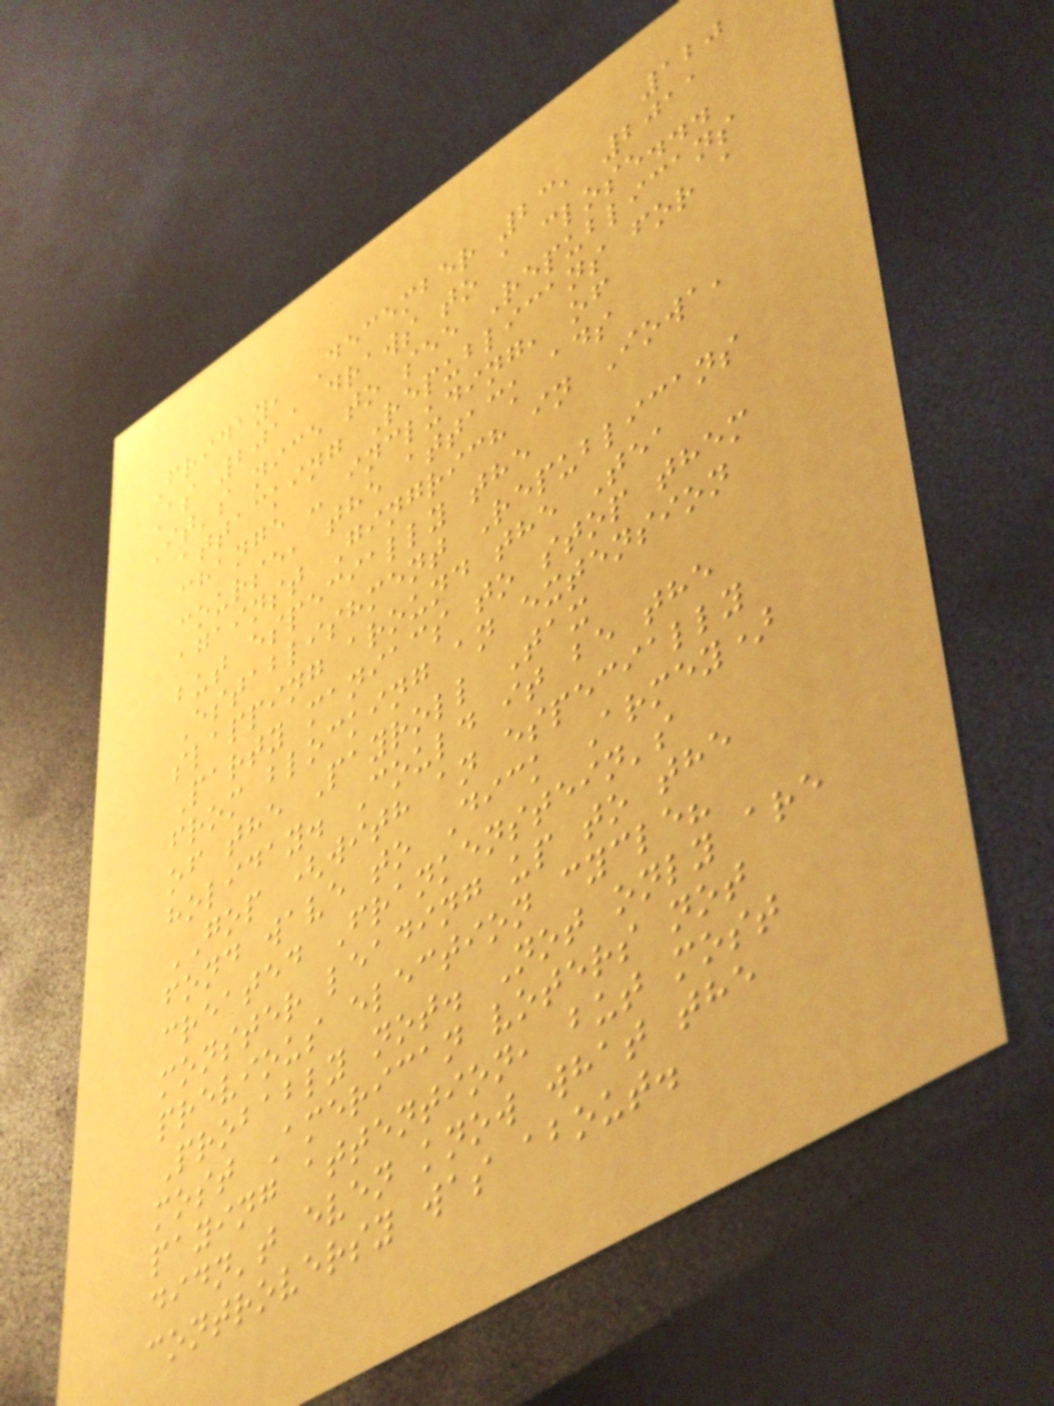120
Friday, December 23, 2011
As 2011 draws to a close...
It's nice to see Republicans
attacking Republicans for a
change - including, of
course, the attack ads
against Gingrich in Iowa,
but especially the
Establishment Republicans
slapping around the Tea
Party maniacs to stop them
from blocking an extension
of the Payroll Tax
holiday. Could it be the
GOP (with an especially
fond wave to Dick Armey)
created Frankenstein's
monster leading up to the
previous election cycle?
Probably not. Not only are
most American voters not
paying attention, but most
didn't even know what the
controversy was about.
